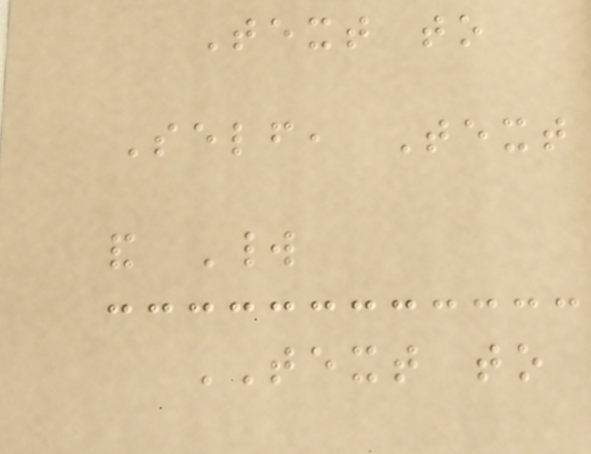Text to
Self, Text
and World
TEXT to
